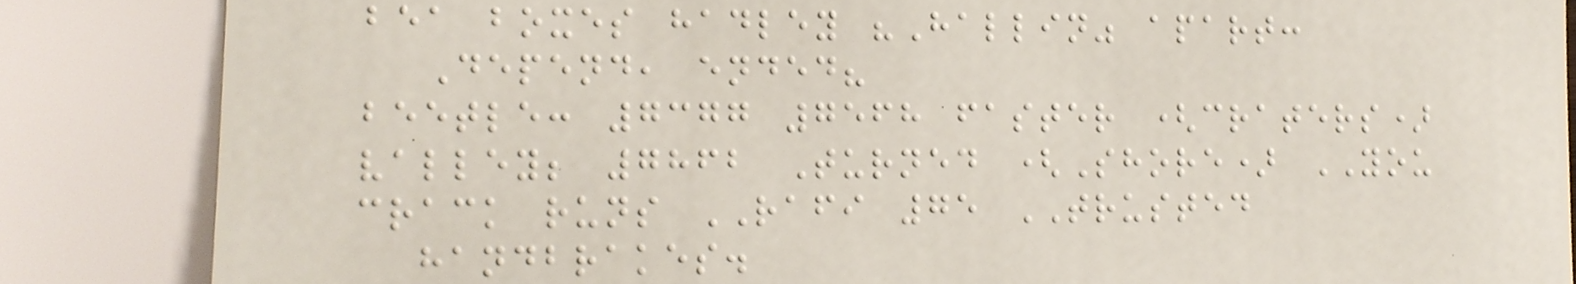bea boxes hadley "Hallin" apart:
Depend, ended?
beetle: 7377 7568 faster (craters)
valley; 7862 Turned (Shore) YOU
crack runs RAFI 75 TRUSTED
handbrakes.
